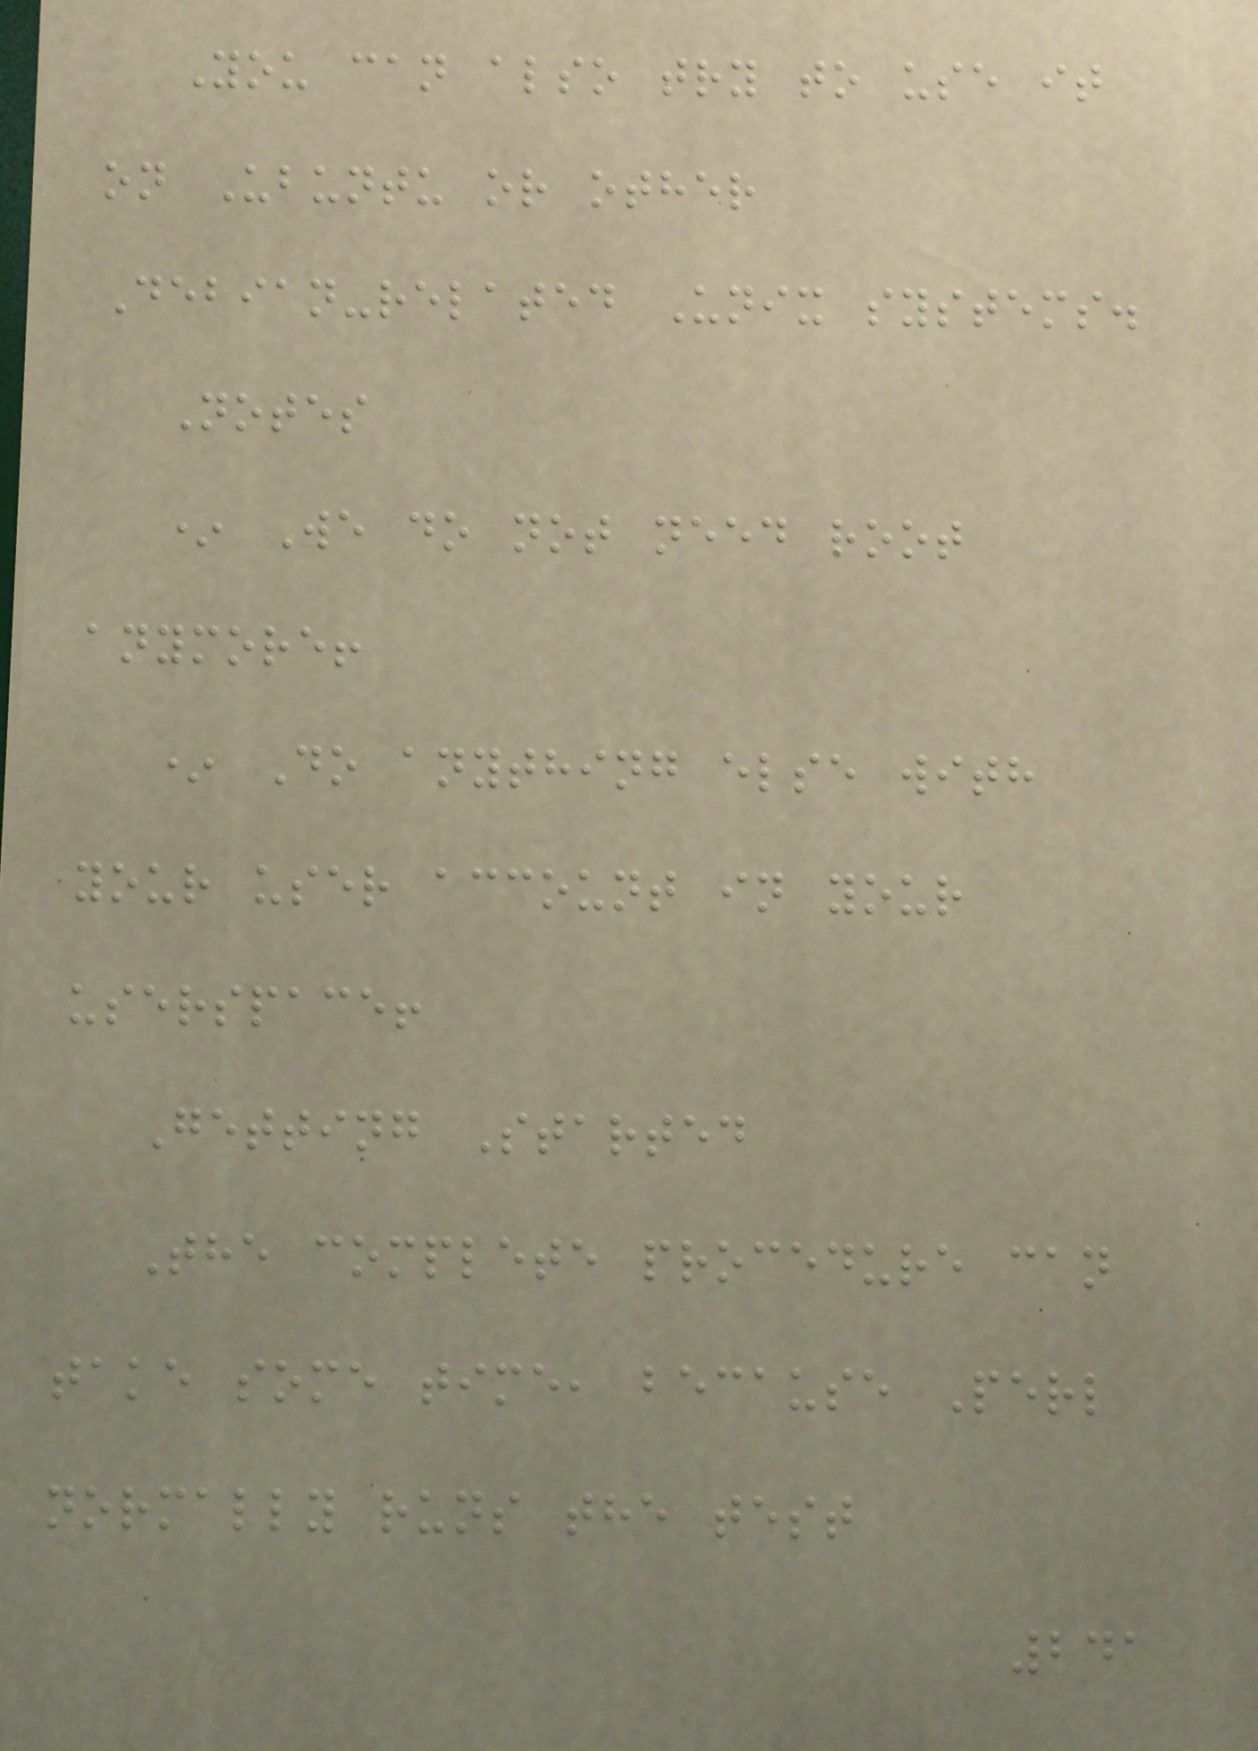You can also try to use it
on Ubuntu or other
Debian-related Unix systems.
Notes
* We do not need root
anymore!
* Do anything else with
your user account in your
userspace!
Getting Started
The complete procedure can
take some time, because Perl
normally runs the test
241
